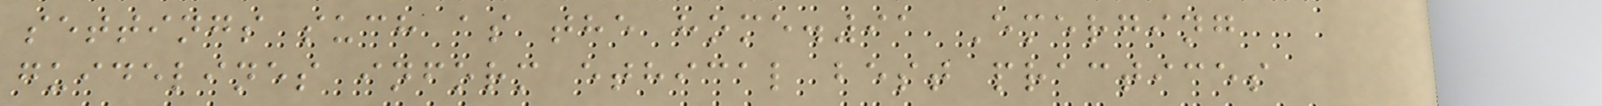settings such as the home.91 Emerging
guidelines inform ethical best practices
